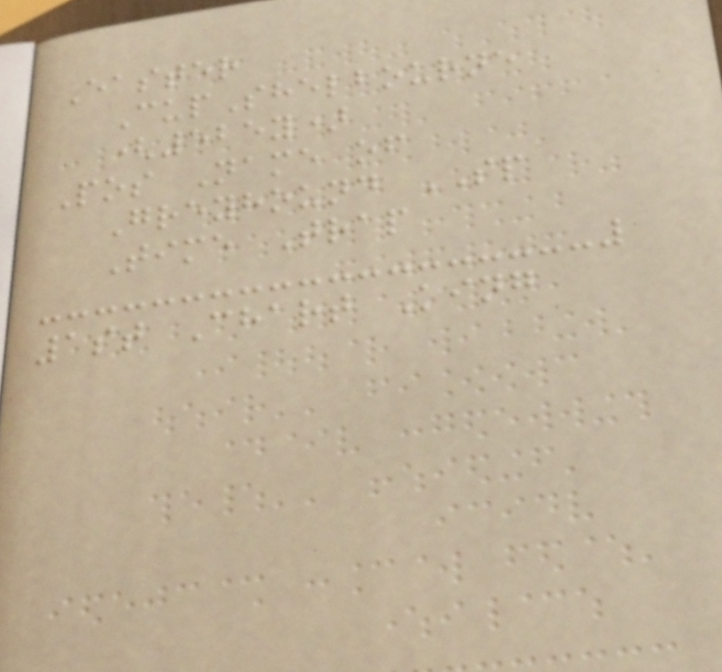Easter
CupShelbourne
(525y)
Pos Name of
Greyhound SP
Time Trap
1st Chart King
